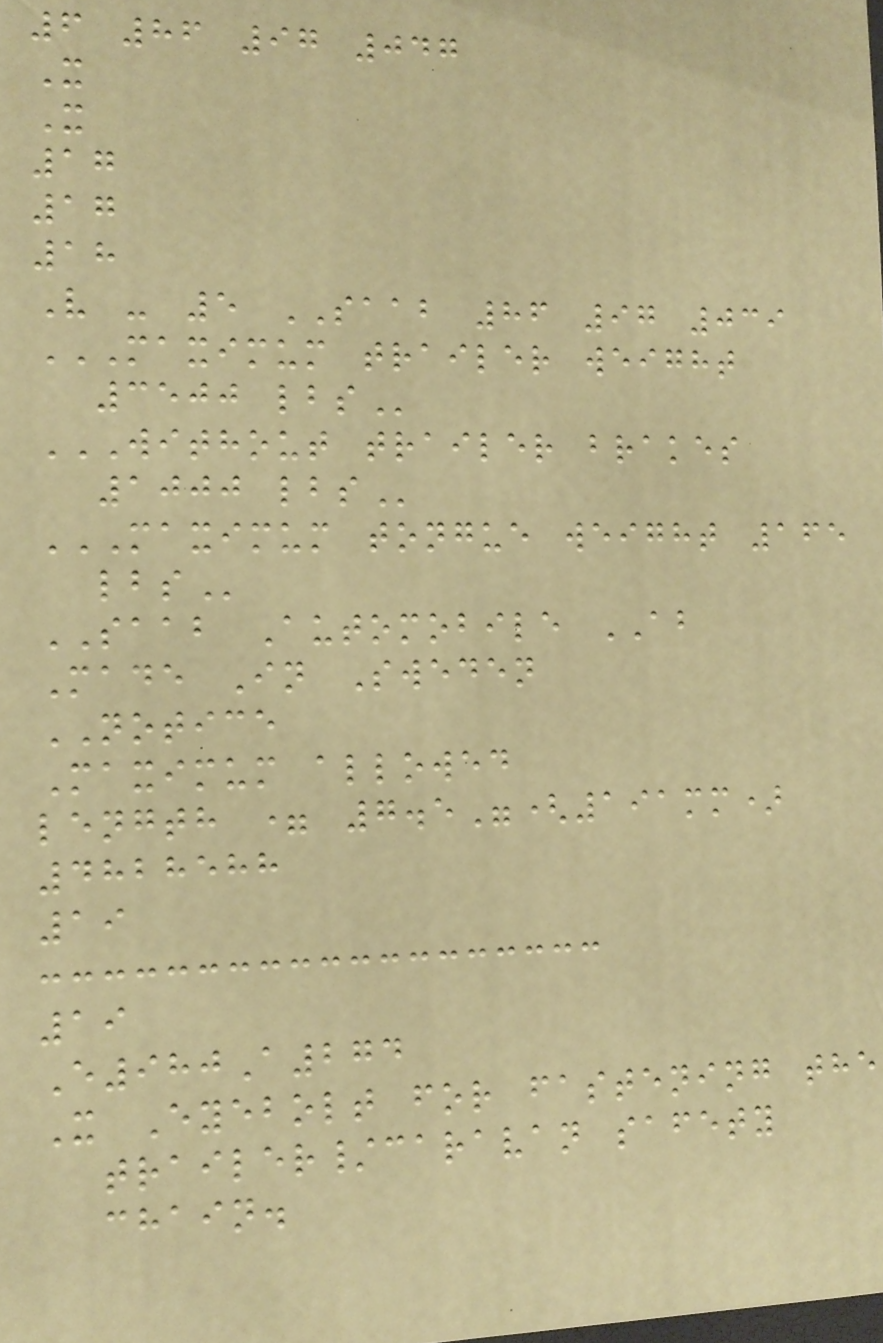6 86 97 047
X
X
17
17
18
V - 5 SAAB 86 97 039
MAXIMUM TRAILER WEIGHT
3500 LBS
WITHOUT TRAILER BRAKES
1000 LBS
MAXIMUM TONGUE WEIGHT 165
LBS
SAAB Automobile AB
Made In Sweden
NOTICE
Maximum allowed
length = 7.5"(191mm)
4828588
19
19
E980A274
X Eyebolt for fastening the
trailer/caravan safety
chain.
